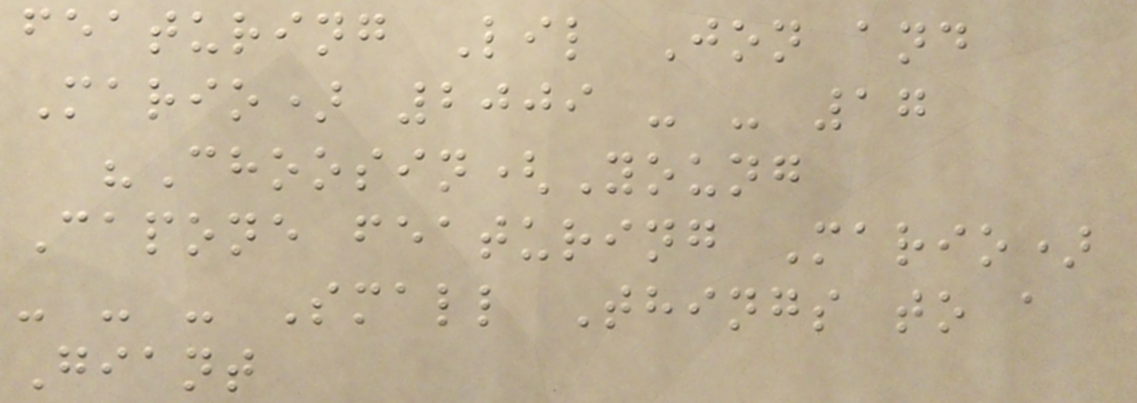featuring Lil Jon and
Mario) 2009 - - 17
"Choosin(Young
Capone featuring Mario)
- - - Small Things to a
Giant
